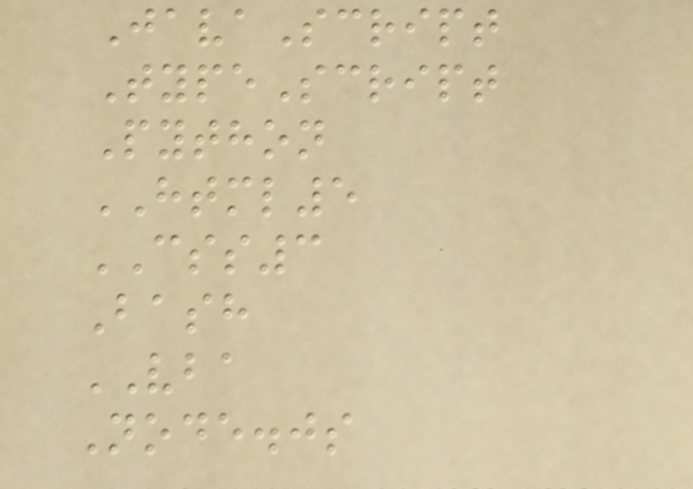JavaScript
TypeScript
Python
HTML5
CSS3
Bash
VBA
Node.js
